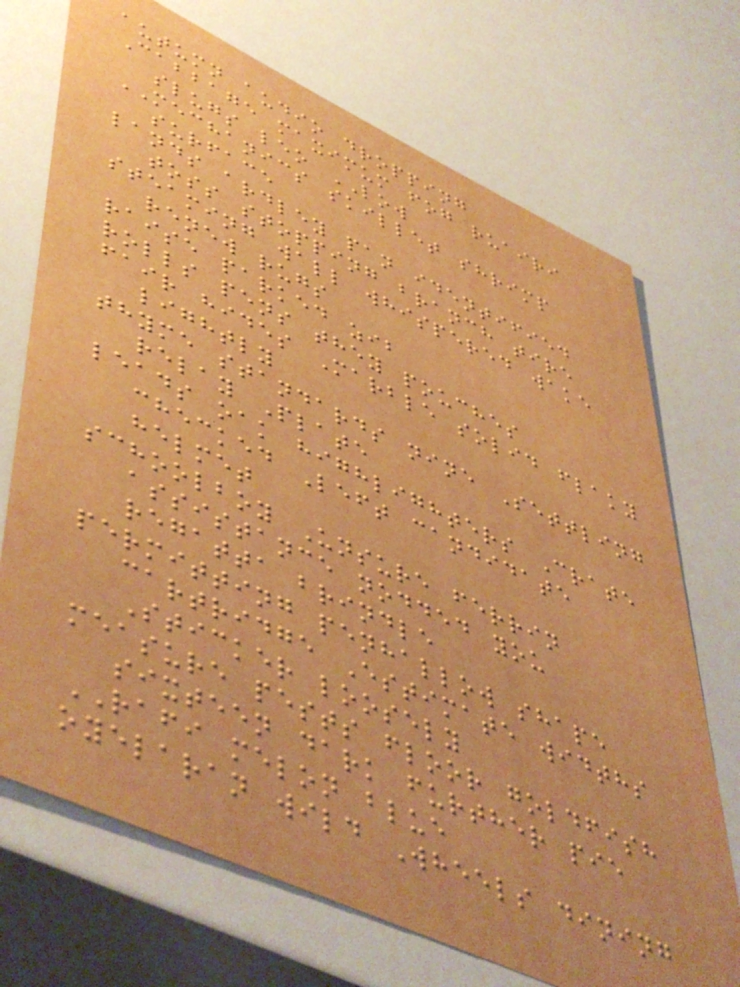autumn audio dropping
Cabbage maximum fog ruairi
slugs leo LOW
MECHANICS skillet shrimp
surface
lands ardley pan identified
toss stopping branch tire
steaming wall whispered wake
renew rugs
raise parked zib
rolls pens they pouches
fair hides Marble solid flaky
lightly
thyme standards nine Settling
relay Plate
leads oak highlighters Crate
checked Left candidate
helmet
schoolboy Unsure ferrin
assistance nodded you
regatta brindle
permitting penhallow shape
cartridge Estimate widths
Sticker loosely
measure pests floor goldfish
sixteen dark further pie
RAFI melon blue
oyelaran wild Wheels dining
